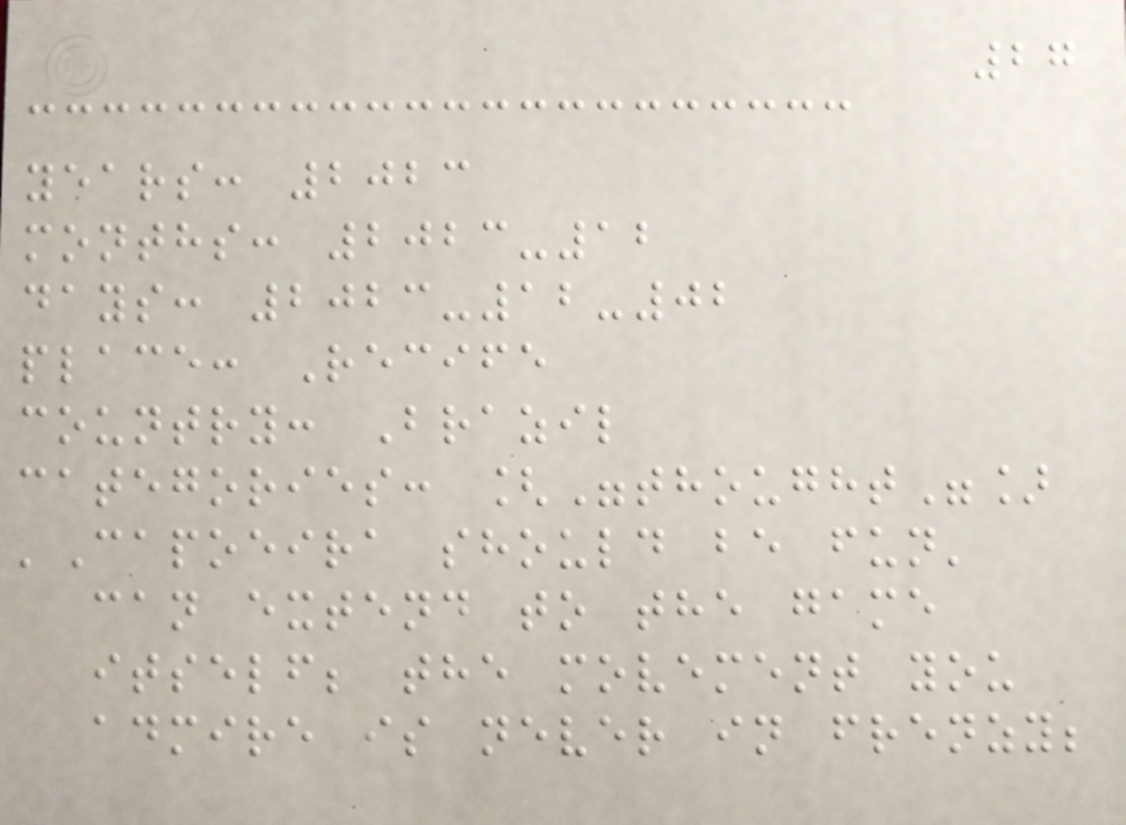27
years: 2023
months: 2023-12
days: 2023-12-02
place: Recife
country: Brazil
categories: ["thought"]
'Capoeira should be fun'
can extend to the game
itself; the movement you
admire is never in frenzy;
